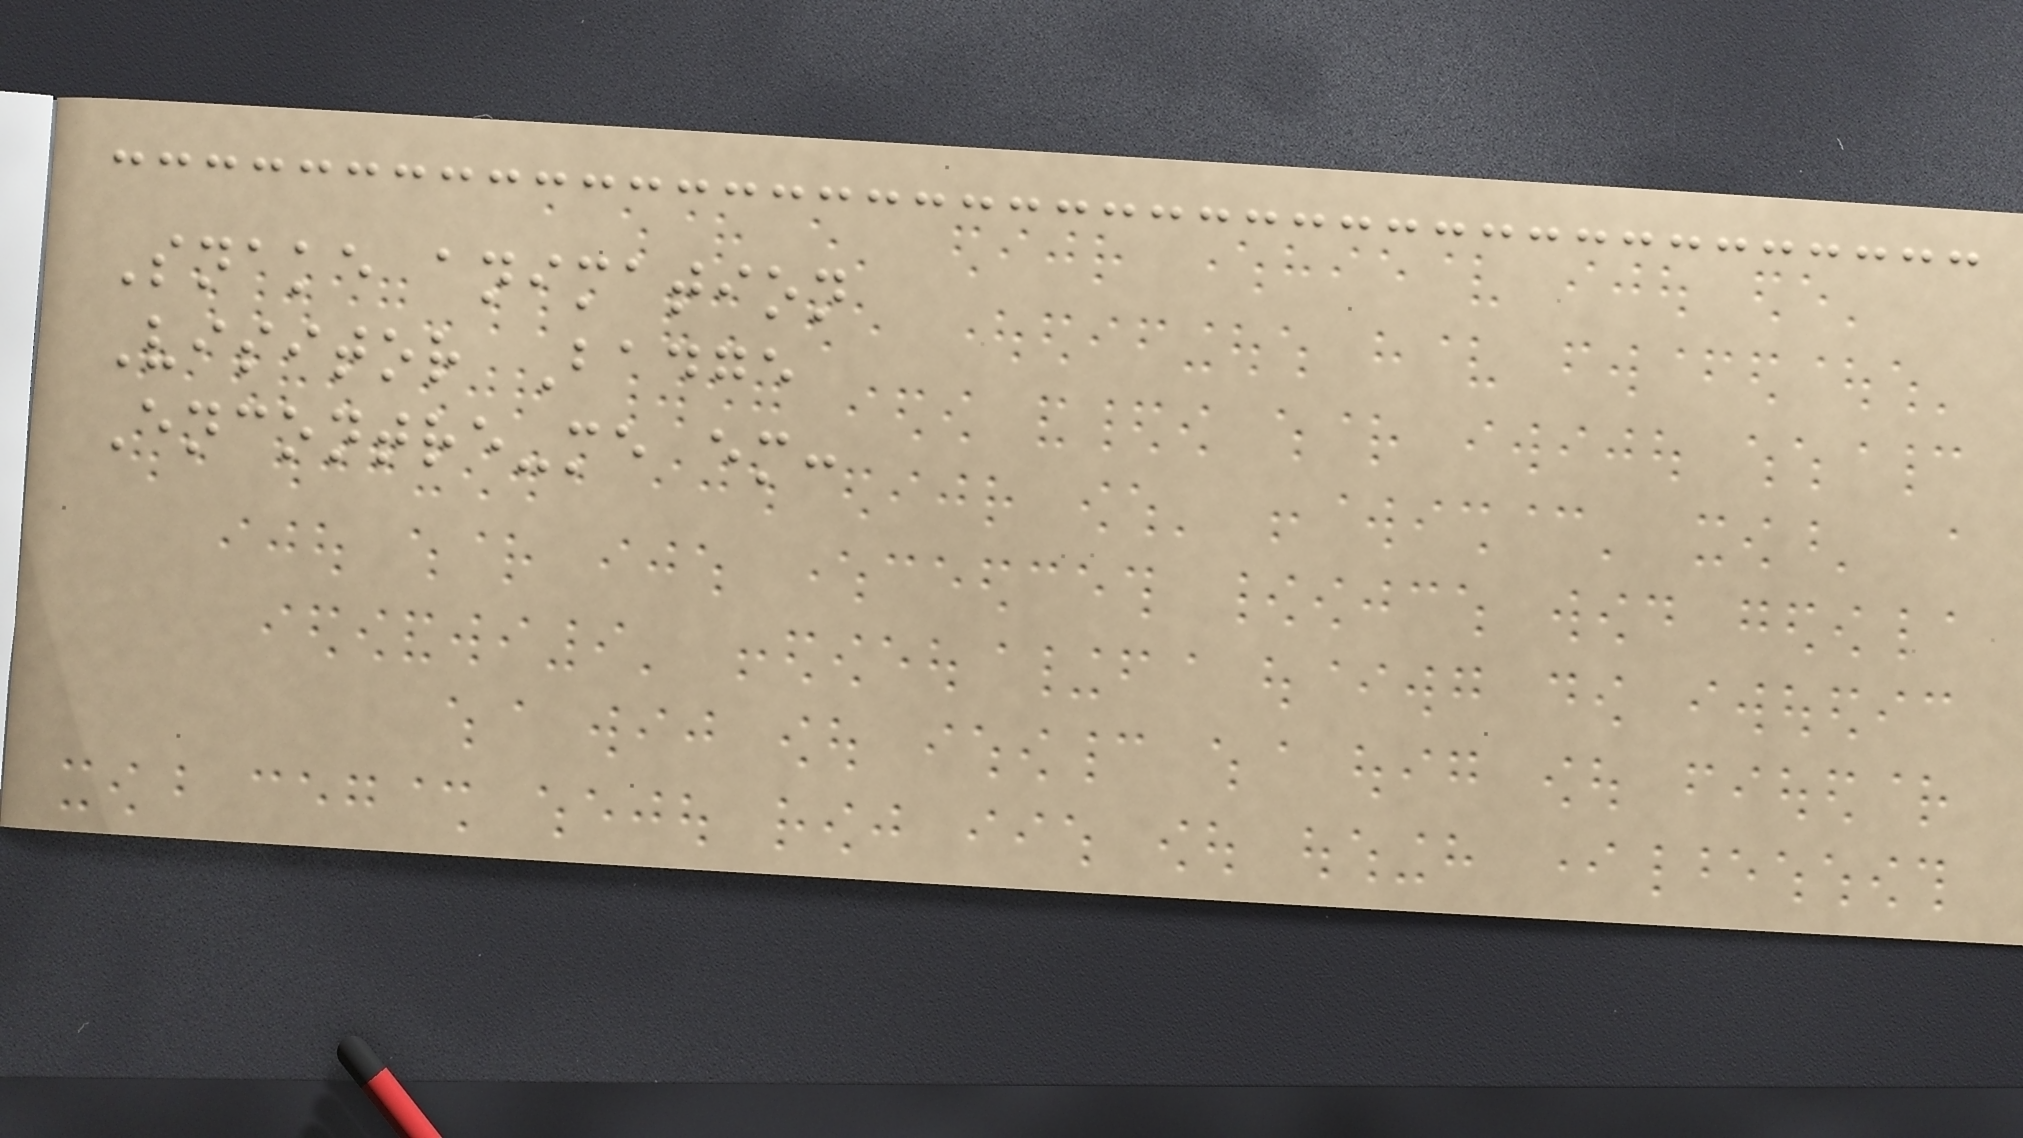Snake animation
Visitor Badge
Encontre-me em:
